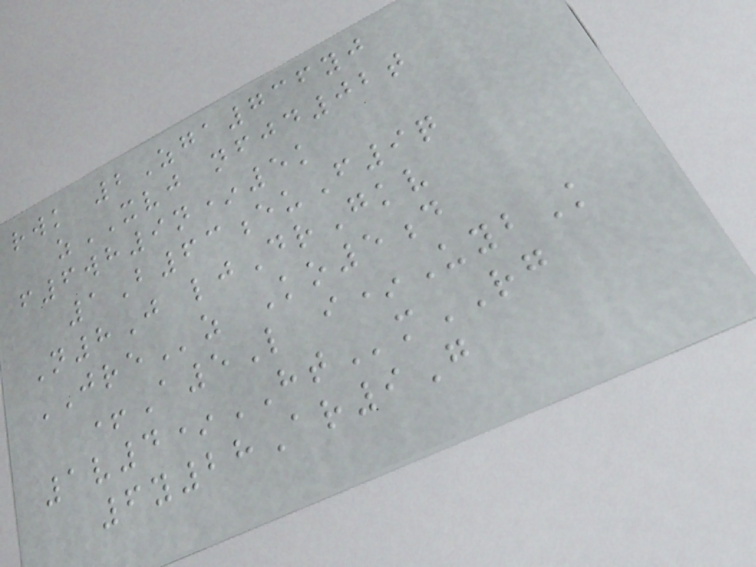rwk 2Zga736yj
zXVJ nfjd02t
f6wh9n*5k
1B63euF9q
N8J ljDrGkv
JREz Ko5d
+A5L i*UybK
1v4*HTmRG
6y28Ar9G
